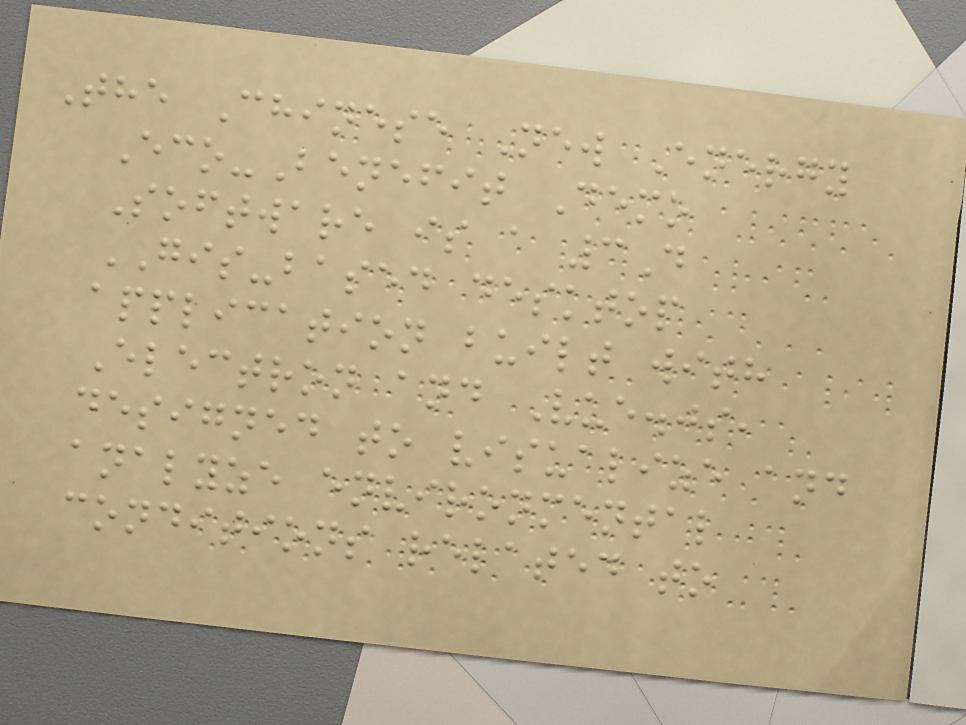The Chinese New Energy
Eco-Benefit Demo
Software is a 3D
GIS-based desktop
application built with
Electron and Vue.js,
designed to visualize and
analyze environmental
conditions related to
